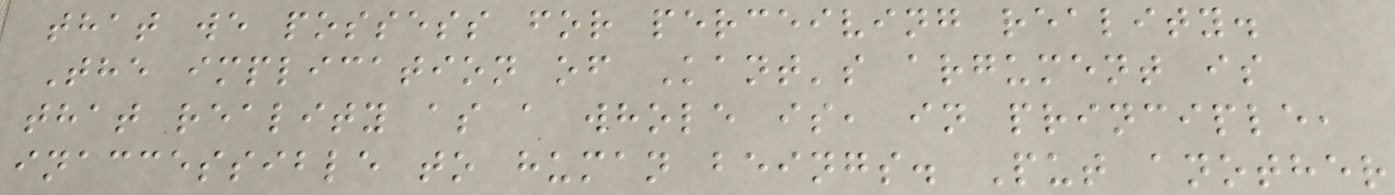that we possess for perceiving reality.
The implication of Kant's argument is
that reality as a whole is, in principle,
inaccessible to human beings. Put another
